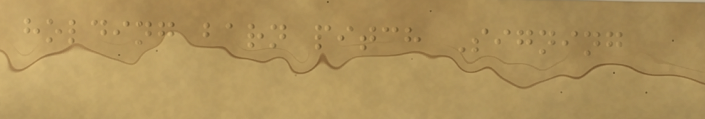holding barn pitch Signing
